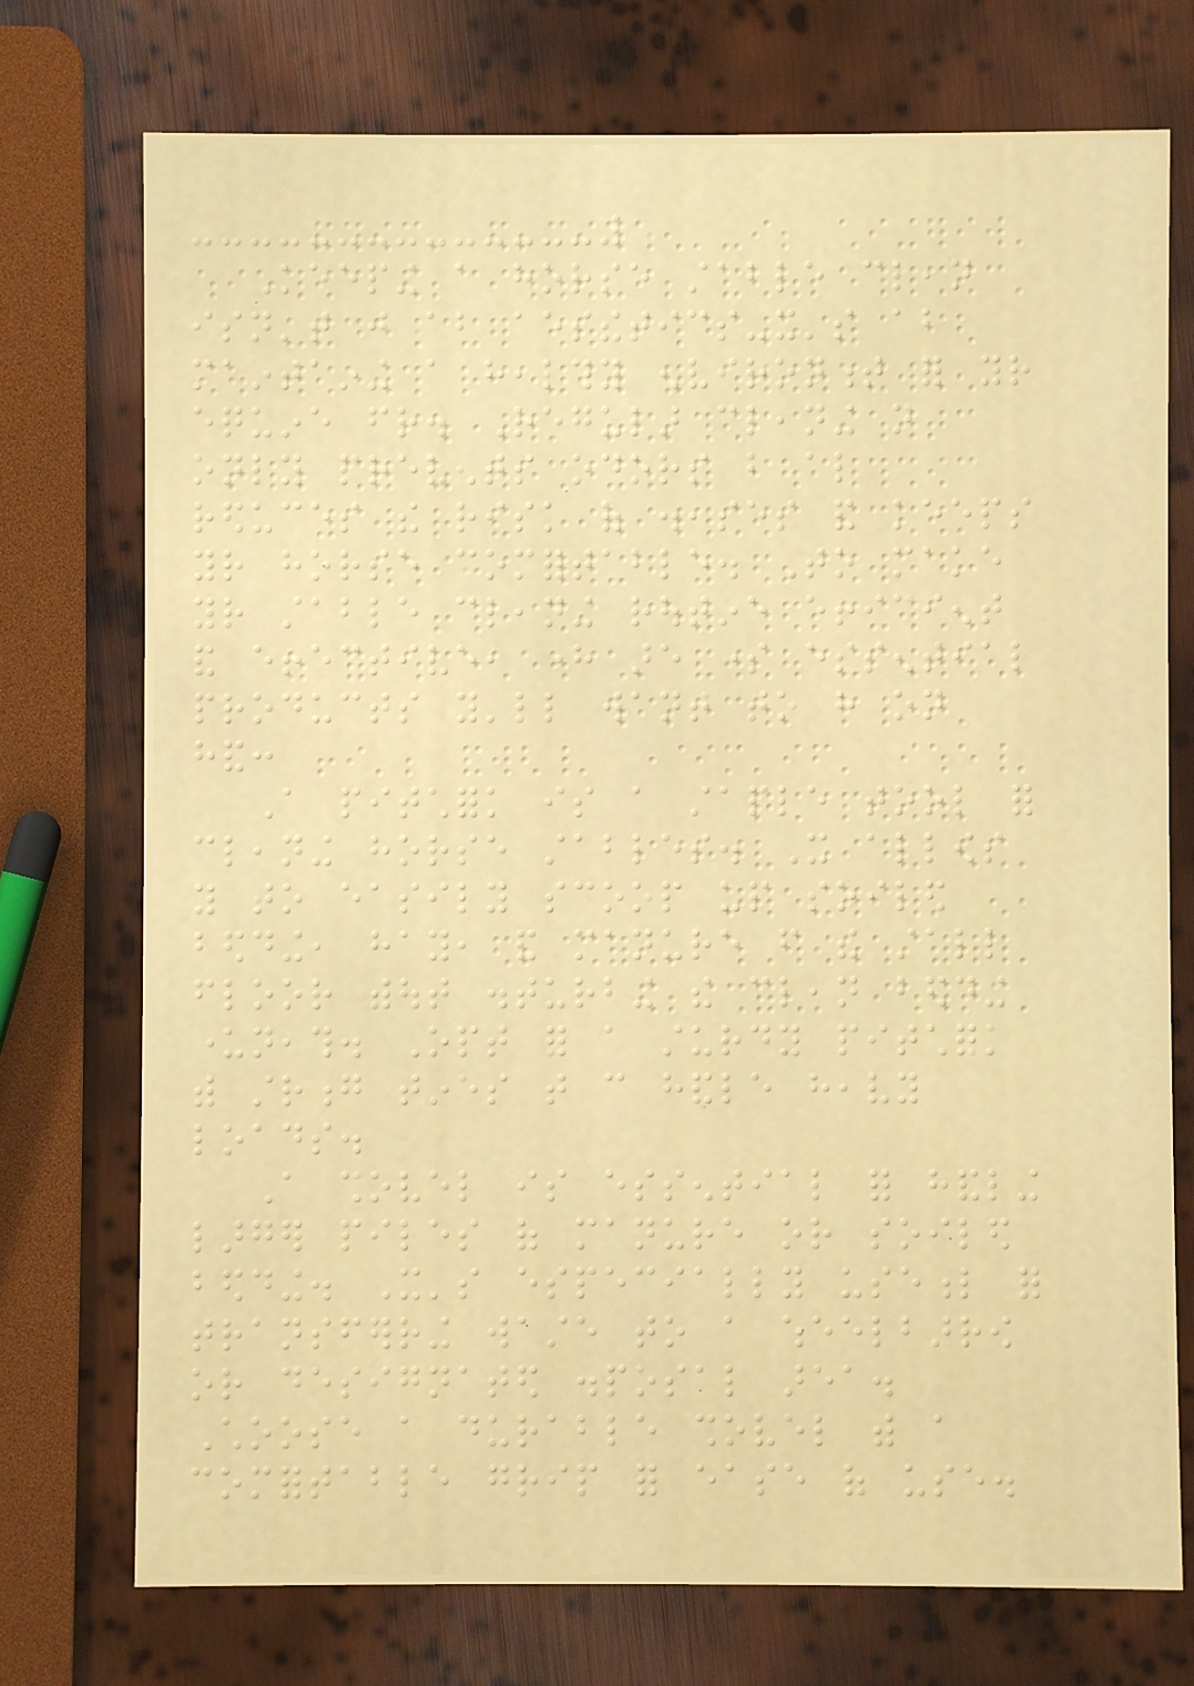Keeping a horse stable clean
isn't just about aesthetics-it's about
maintaining a healthy environment for your
equine friend. Regular cleaning not
only prevents odors but also
reduces the risk of diseases and keeps
your horse comfortable. To make
your stable cleaning routine efficient
and effective, here are some essential
products you'll want to have on
hand:
A pitchfork is a staple tool for
cleaning horse stables. It allows
you to easily scoop up soiled
bedding, hay, and manure from the stall
floor without disturbing the clean bedding
underneath. Opt for a sturdy pitchfork
with strong tines that can handle heavy
loads.
A shovel is essential for handling
larger piles of manure or soiled
bedding. It's especially useful for
transferring waste to a wheelbarrow
or designated disposal area.
Choose a durable shovel with a
comfortable grip for ease of use.
